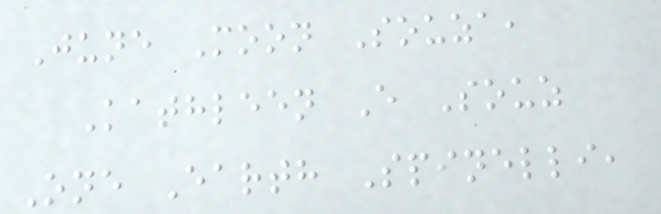June Moon Souza,
Kathleen E Souz
One Earth Spinelli,
